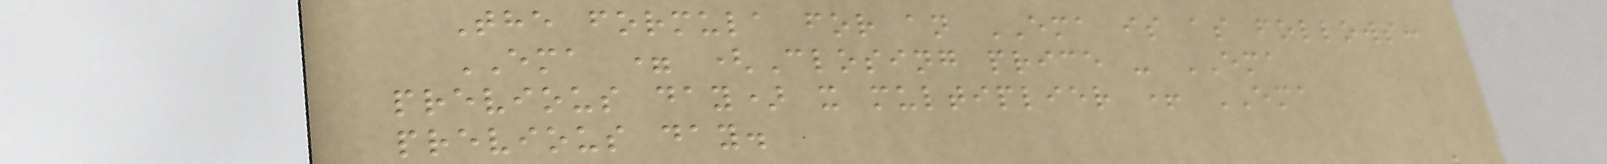The formula for an EMA is as follows:
EMA = (Closing price - EMA
previous day) x multiplier + EMA
previous day.
